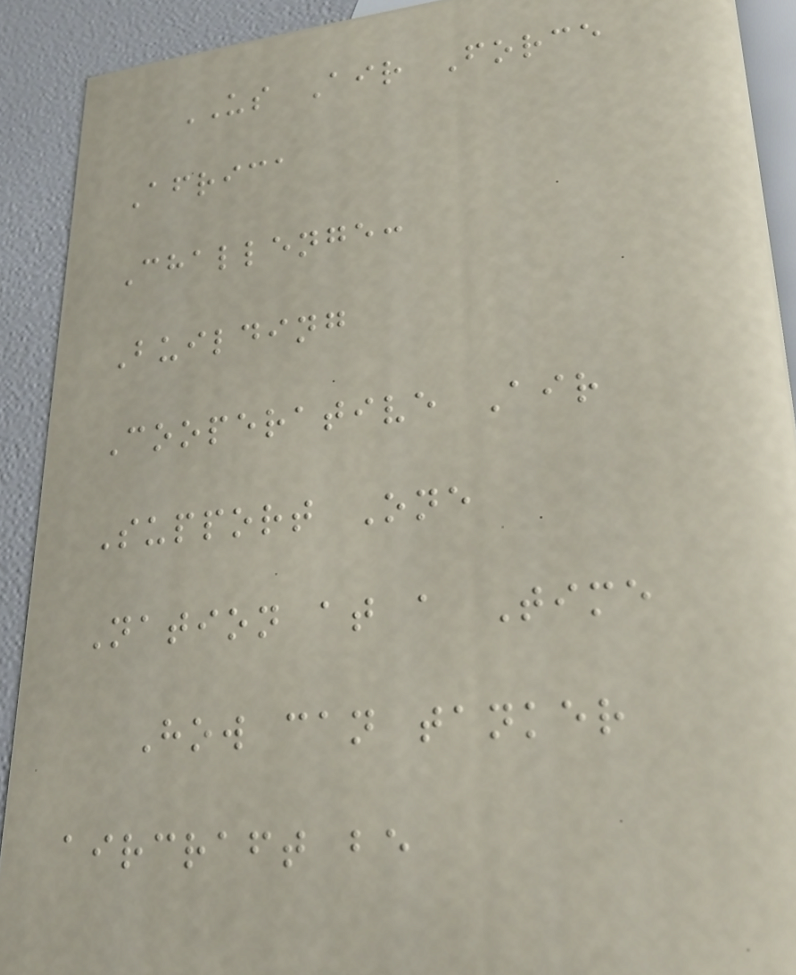US Air Force
Africa
Challenge:
Building
Cooperative Air
Support One
Nation at a Time
How can tanker
aircraft be
